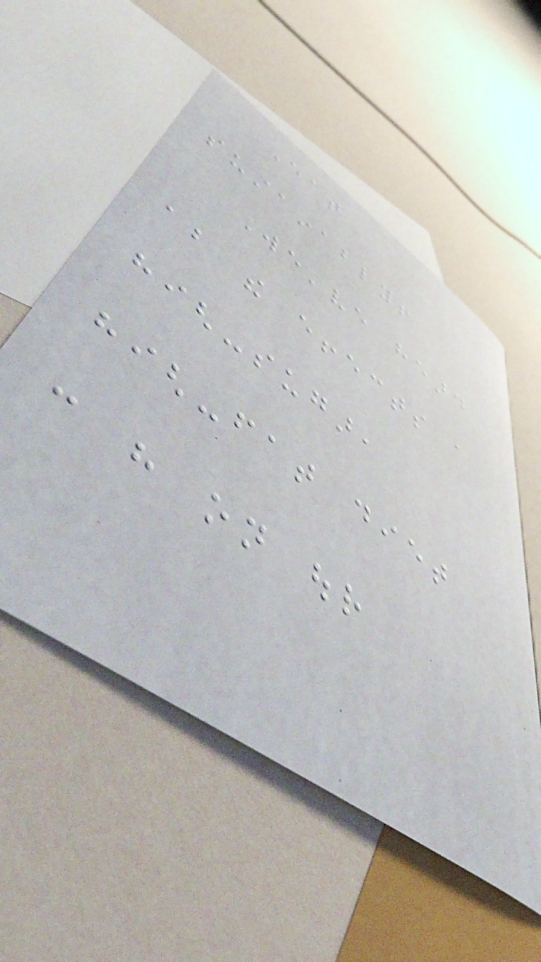Eat
sustainably!
We've heard
about the effects a
high-sugar,
high-fat diet
can have on our
